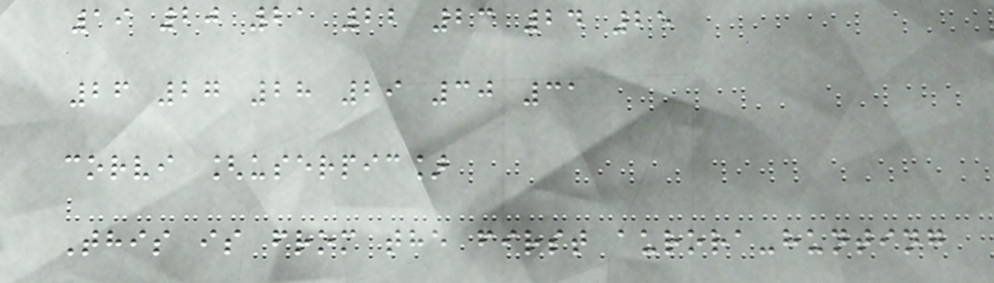19 20 21 22 23 24 25
26 27 28 29 30 31
corvi [userpic]
This is from the first aurora-hunting
